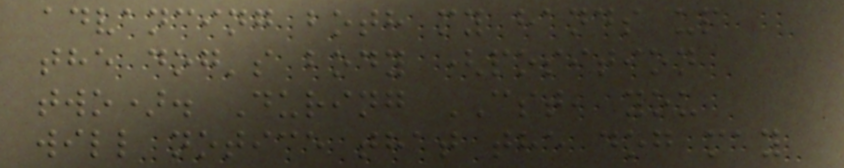advancing both my hands up
the dog's body (position
two). During CST, you
will notice that the dog may
